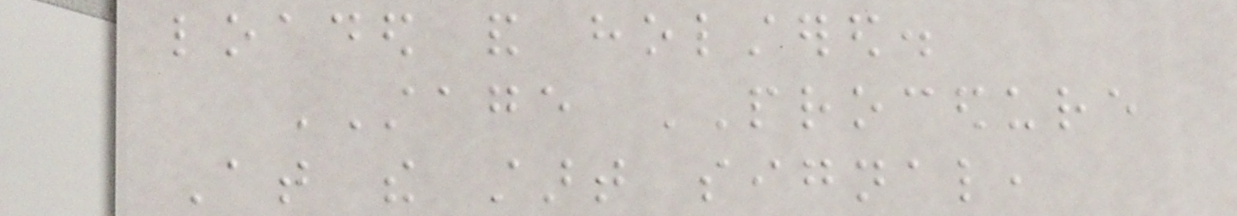loaded and holstered.
STAGE PROCEDURE
At the start signal,
